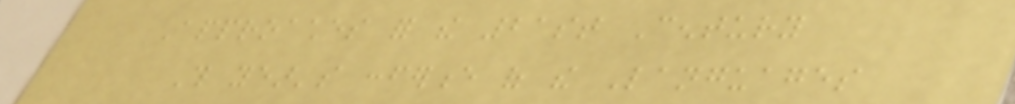Approaches for the 21st Century
This year's conference of the Languages
